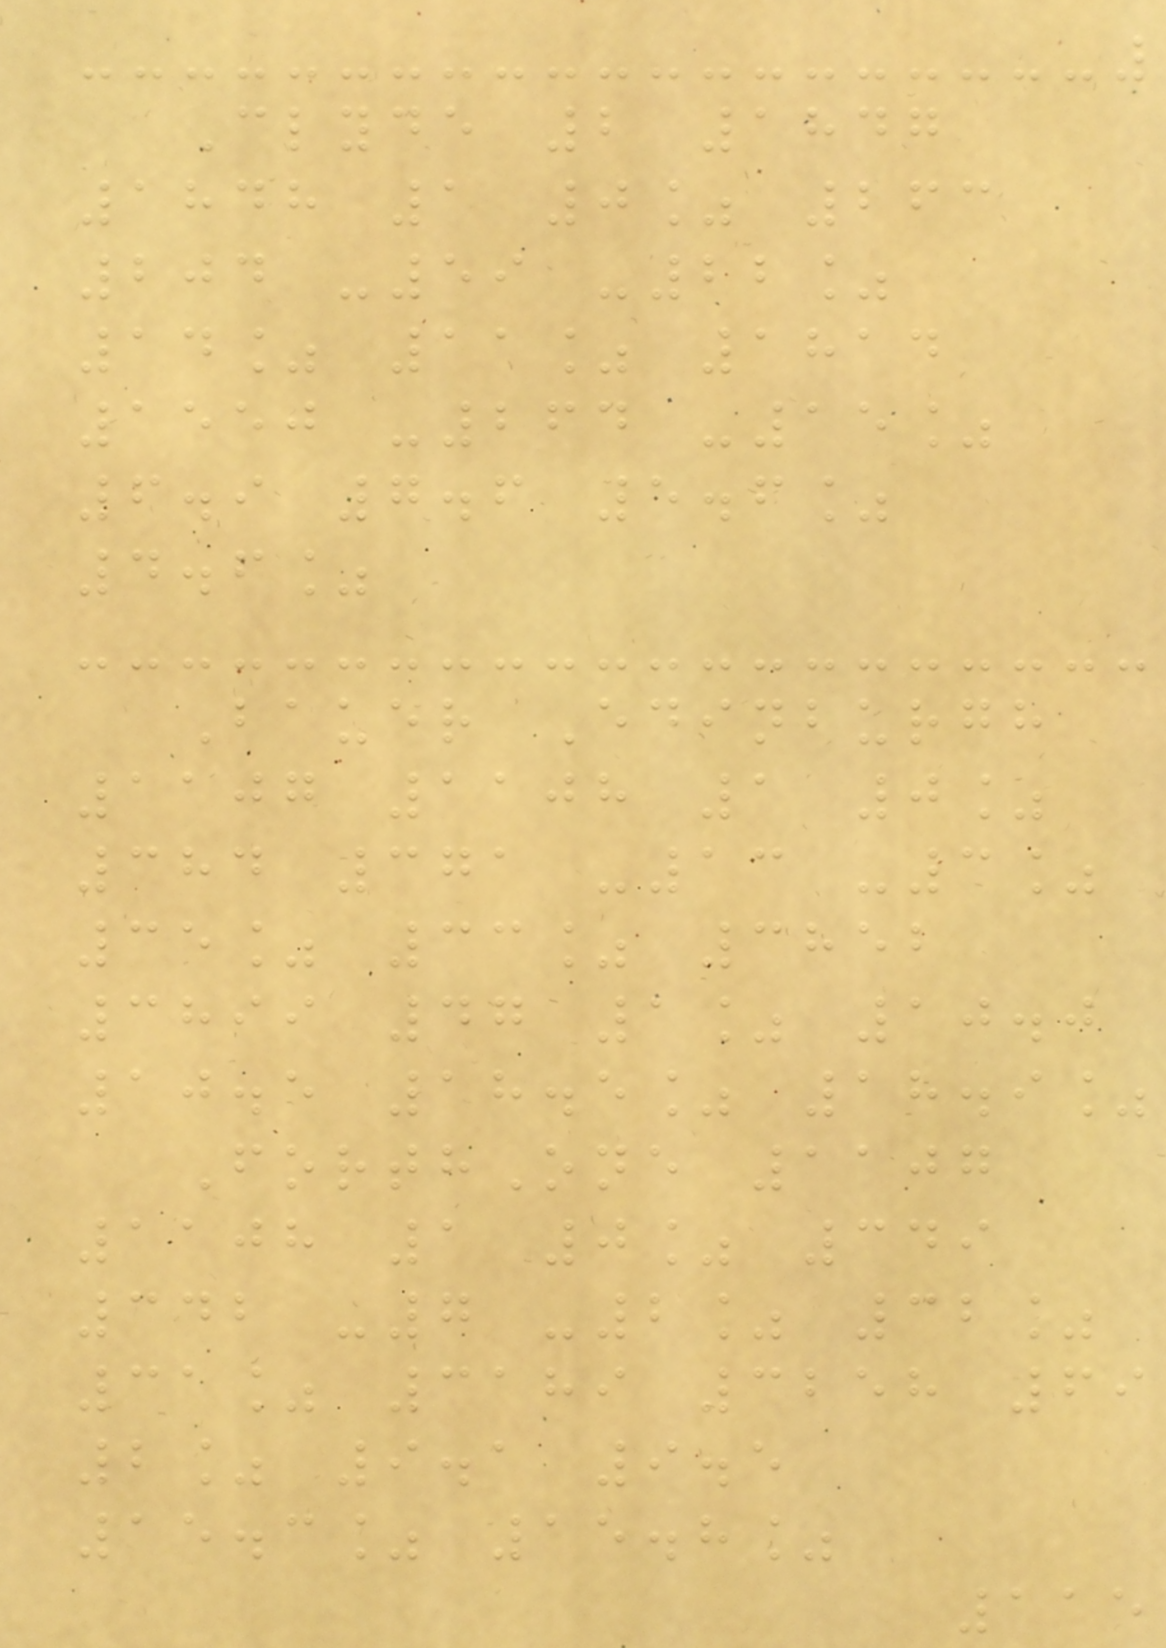Clyde 2 1847
1848 1 0% 263
204 -59 -22%
14% 11% 1814
1550 -264 -15%
6.9 7.6 5.6%
4.6%
Bauer Edinburgh
1107 1108 1 0%
384 371 -13 -3%
35% 33% 3852
3899 47 1% 10.0
10.5 18.5% 18.9%
ForthOne 1107
1108 1 0% 349
342 -7 -2% 32%
31% 3189 3258 69
2% 9.1 9.5
15.3% 15.8%
115
